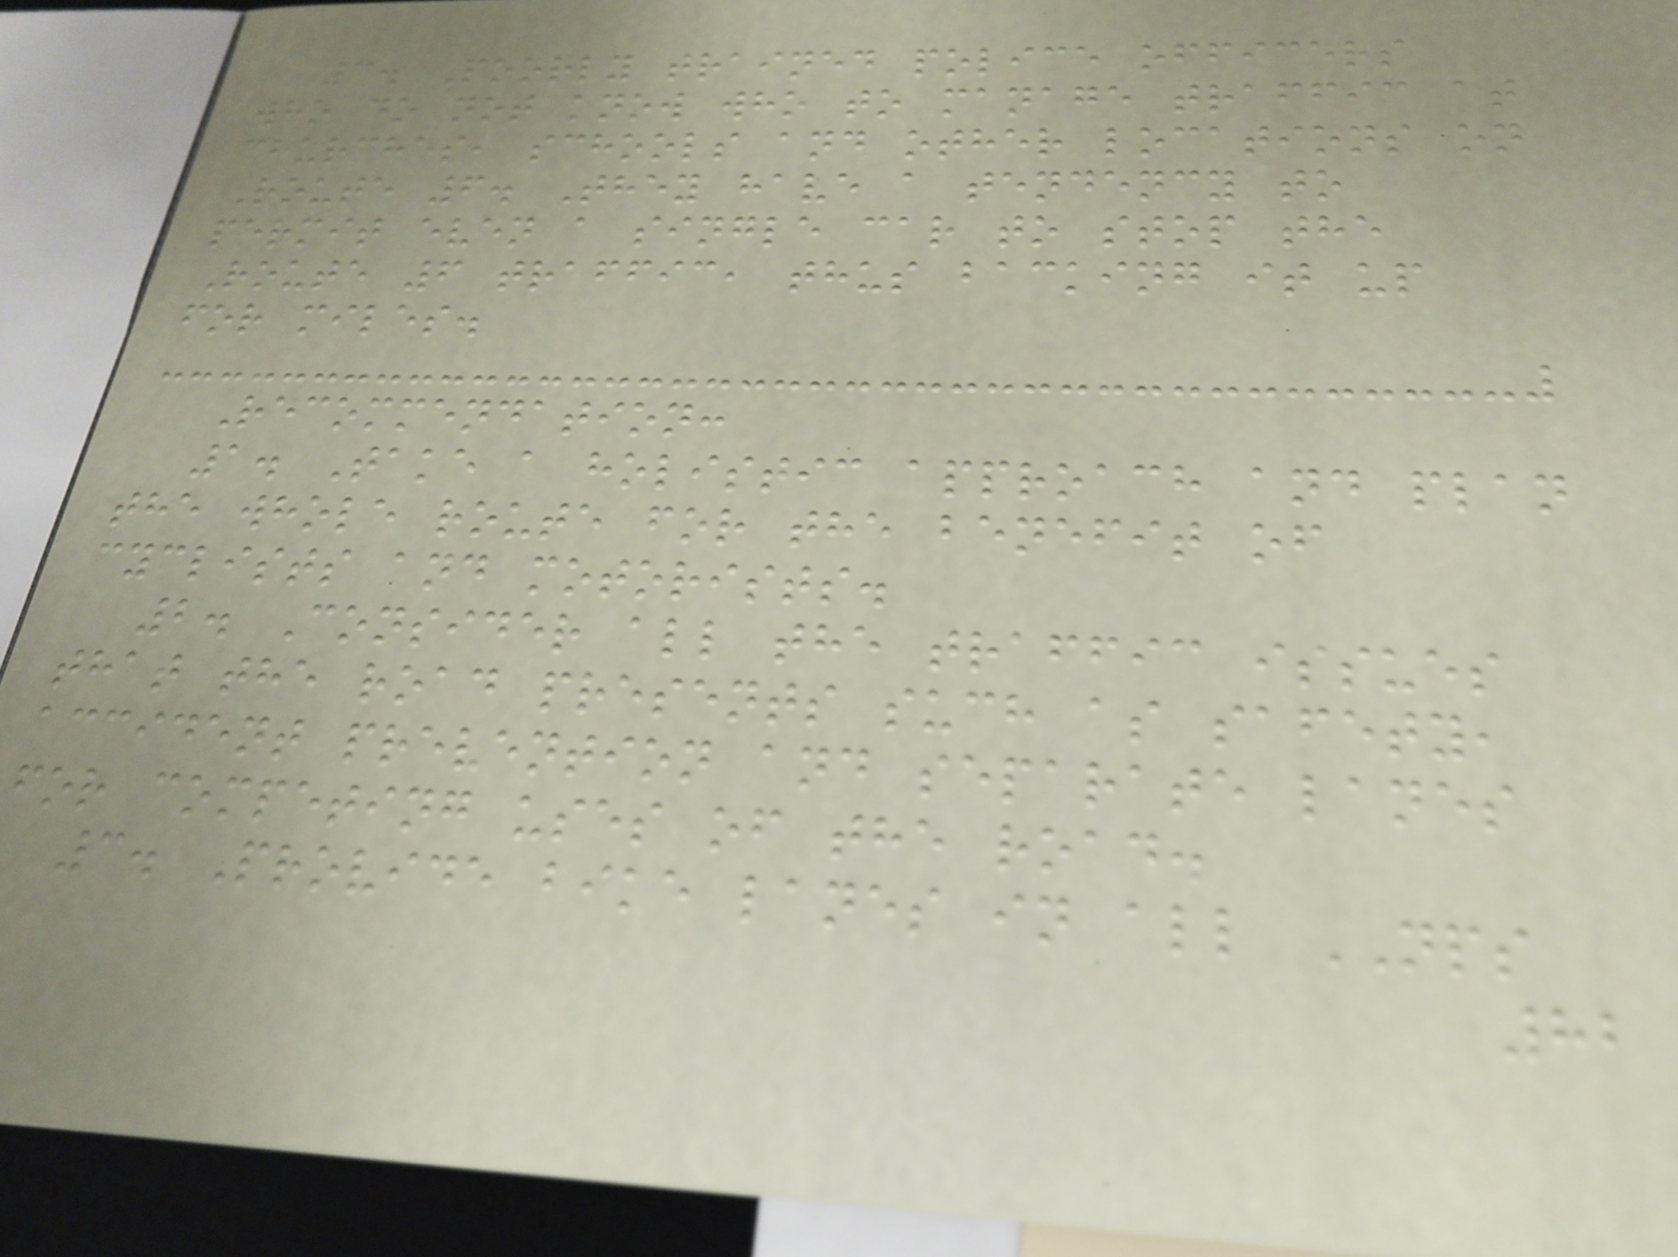3. Poorly trained police officers
who do not know who to manage traffic at
churches, schools and other locations on
Route 6. They have a tendency to
permit even a single car to stop the
Route 6 traffic, thus backing it up
for miles.
Recommendation:
1. Take a holistic approach and plan
the whole route for the benefit of
cyclists and motorists.
2. Consider all the traffic issues
that the road presents such as safety,
accident prevention and separate lanes
for competing uses of the road.
3. Provide bike lanes in all NPS
82
